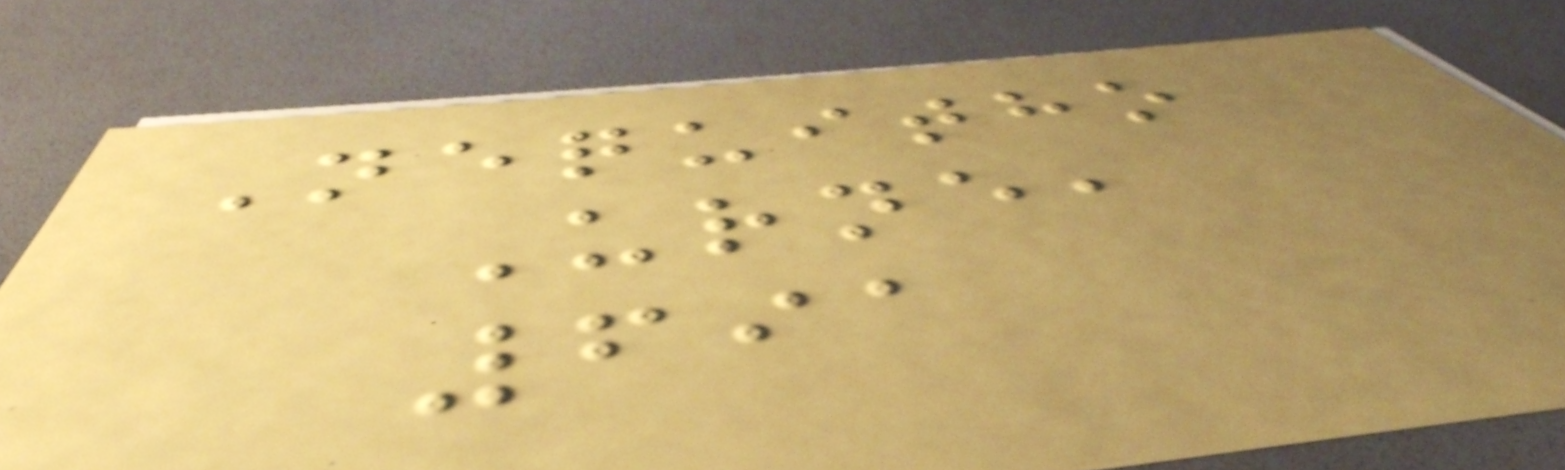Nequitho
Urne,
691
